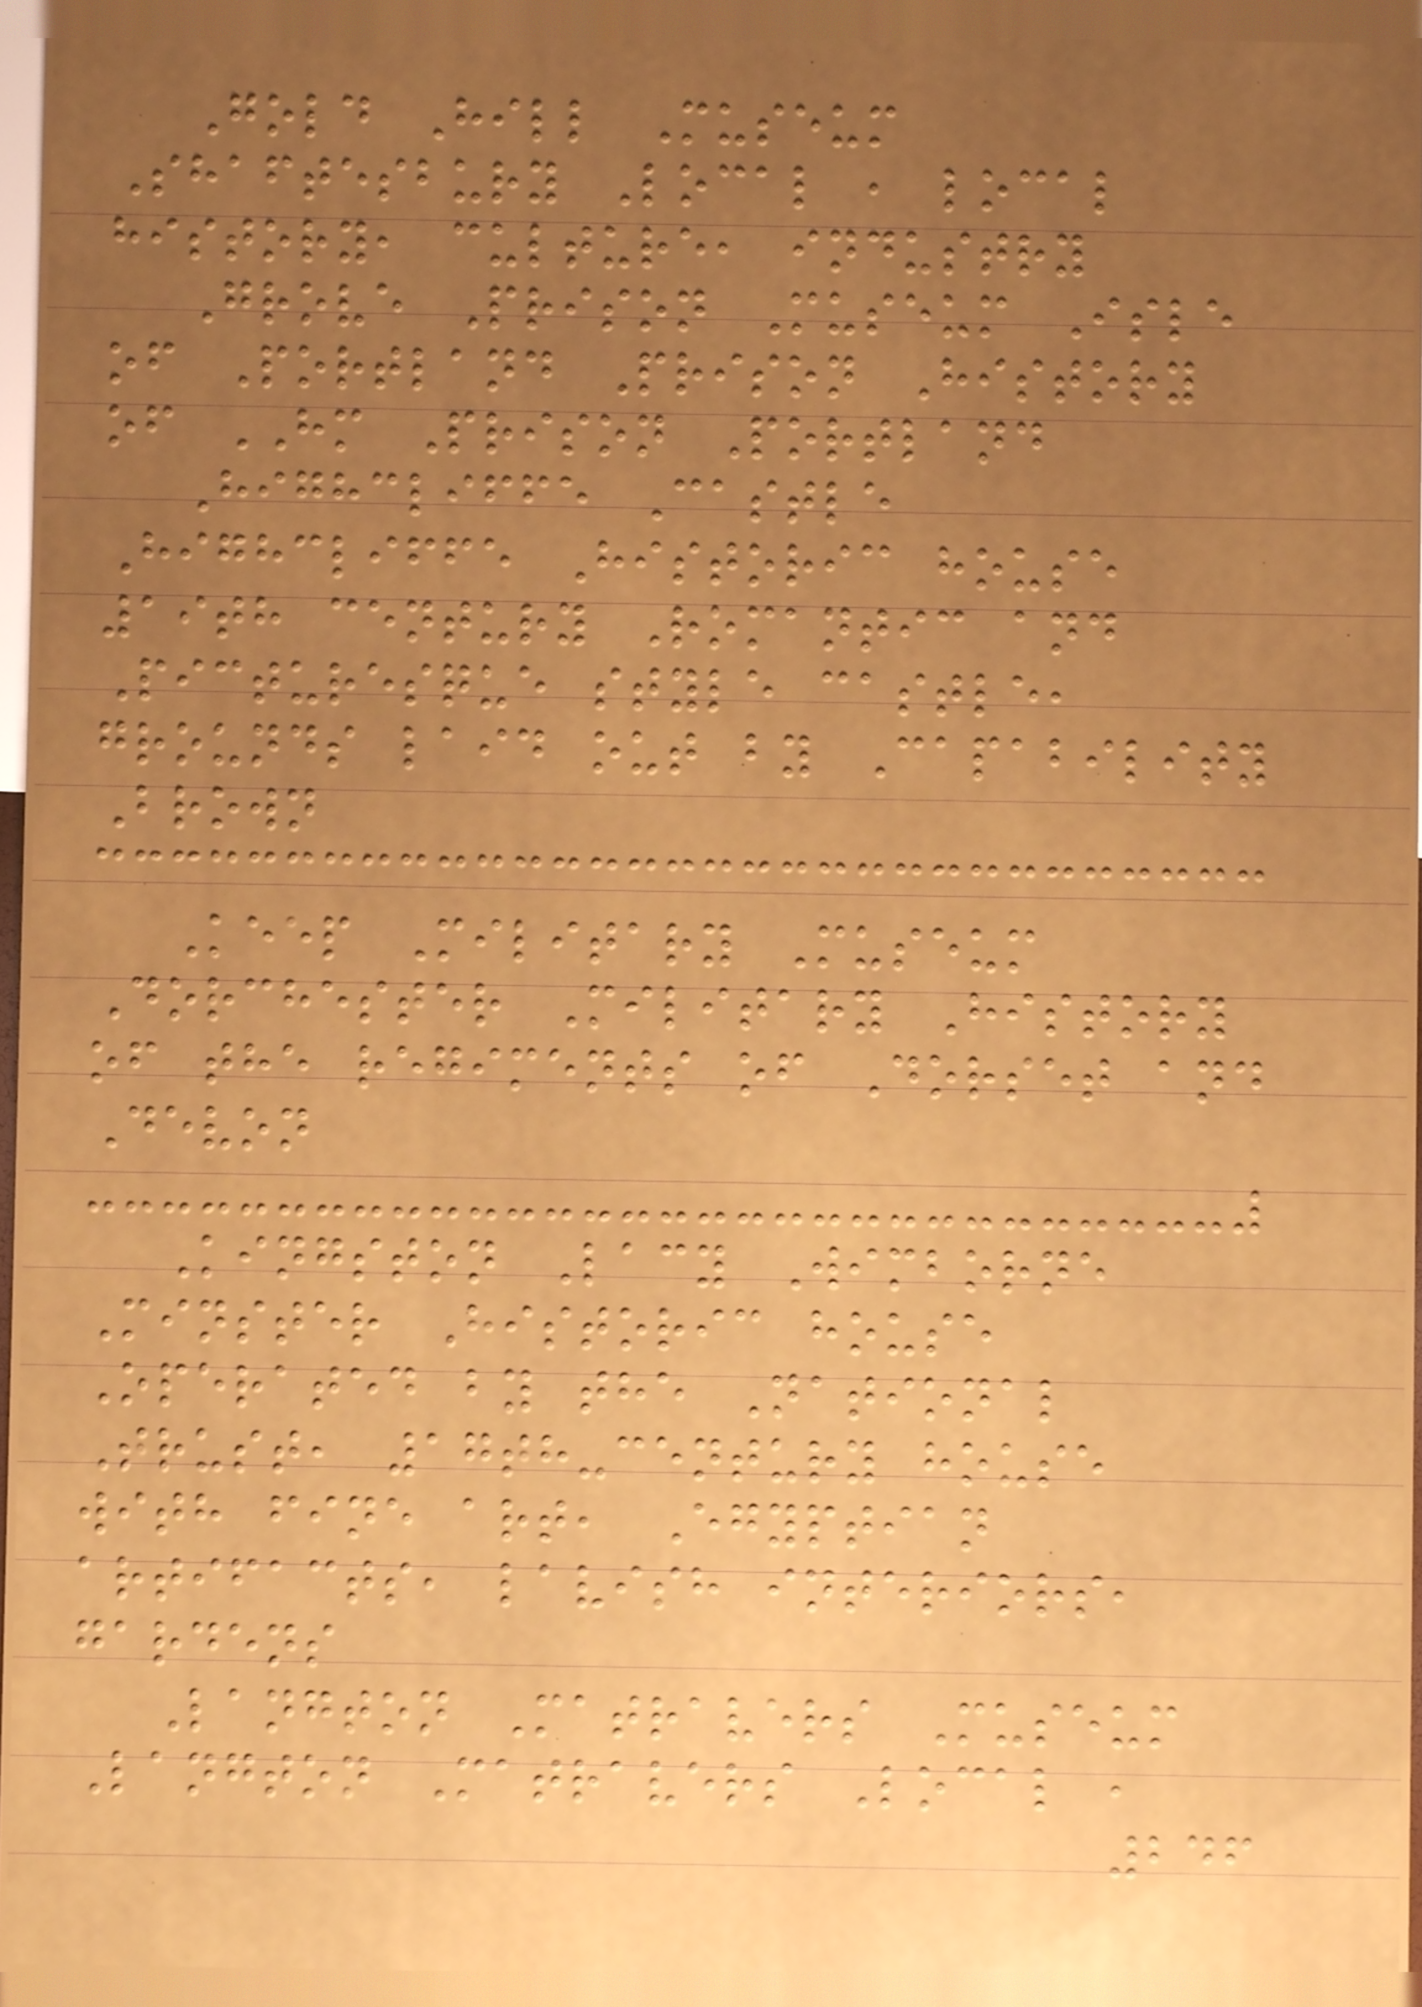Gold Hill Museum
Shaftesbury Local , local
history, culture, industry
Grove Prison Museum Isle
of Portland Prison History
of HM Prison Portland
Highcliffe Castle
Highcliffe Historic house
19th century Romantic and
Picturesque style castle,
grounds laid out by Capability
Brown
Keep Military Museum
Dorchester Military History
of the regiments of Dorset and
Devon
Kingston Lacy Wimborne
Minster Historic house
Operated by the National
Trust, 17th-century house
with fine art, Egyptian
artifacts, lavish interiors,
gardens
Langton Matravers Museum
Langton Matravers Local ,
246
